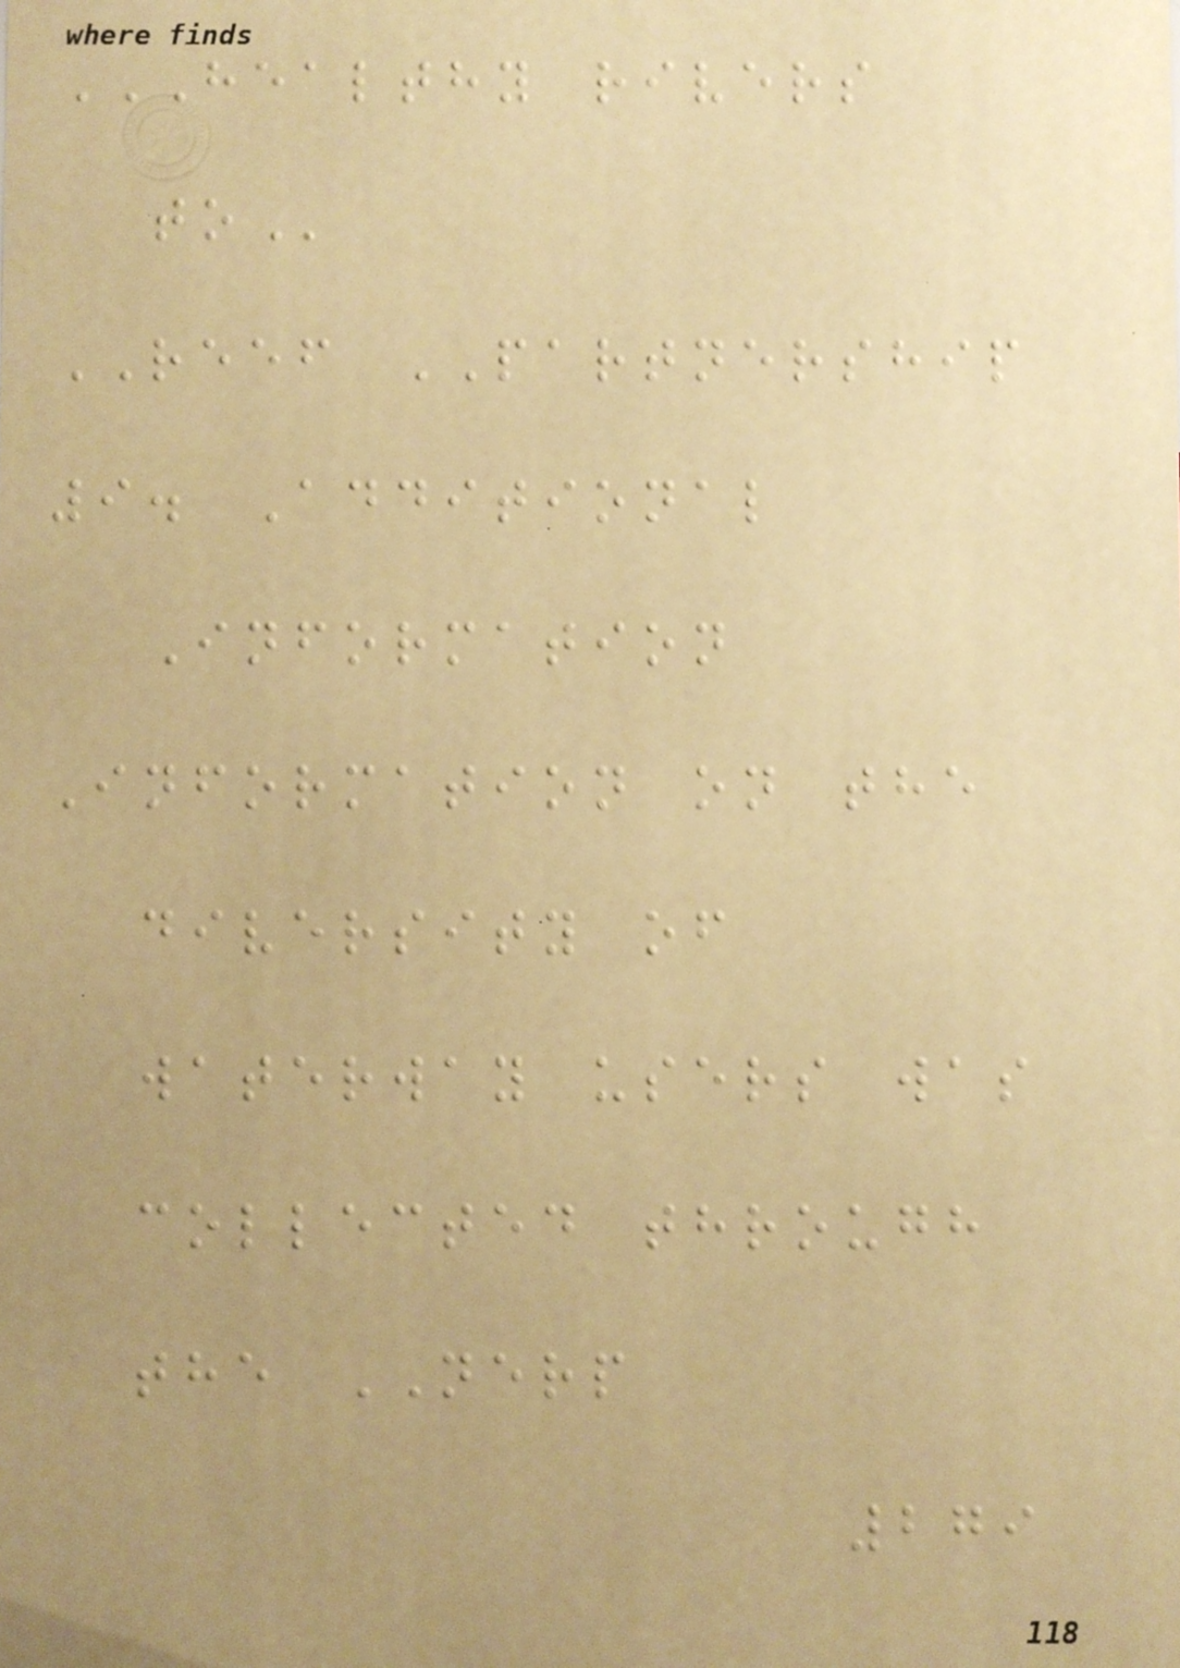HEALTHY RIVERS
TO
REEF PARTNERSHIP
9. Additional
Information
Information on the
diversity of
waterway users was
collected through
the NERP
279
